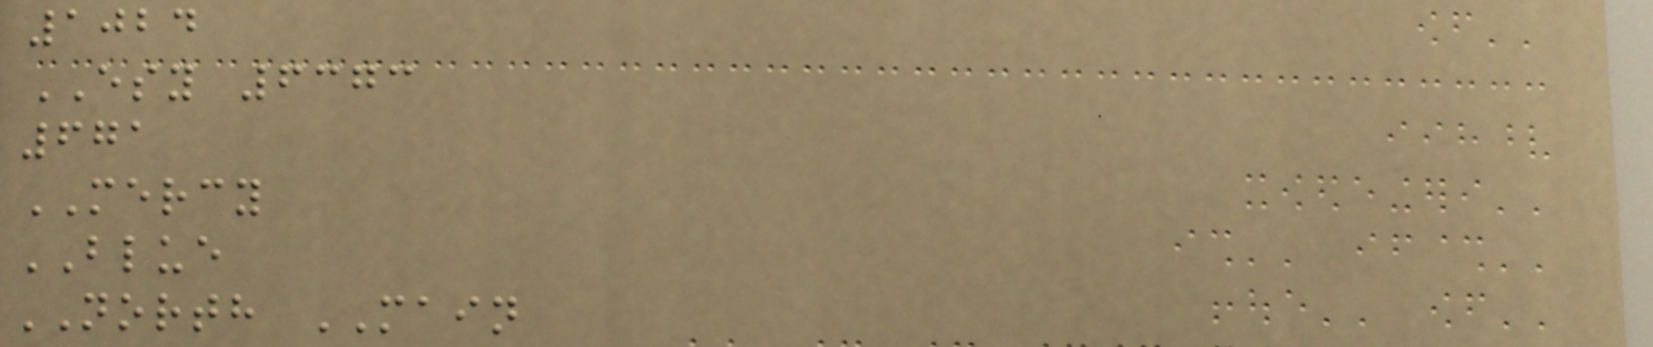1024
ESY 6373
671
MERCY
BLUE
NORTH MAIN
